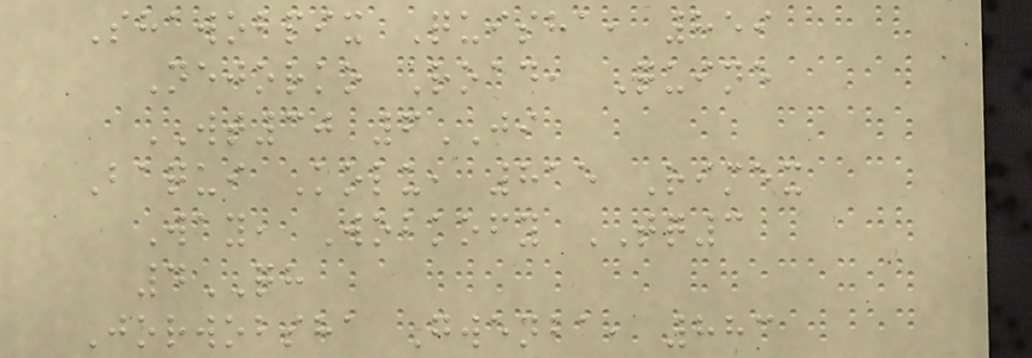Shawobpix Quisha, 859
Nejorko Road, Quine
WT30 6JI
Baqui Kolu, 815 Rimex
Way, Wobkofy TQ3
4QH
Jorwobsha Gwenba, 883
